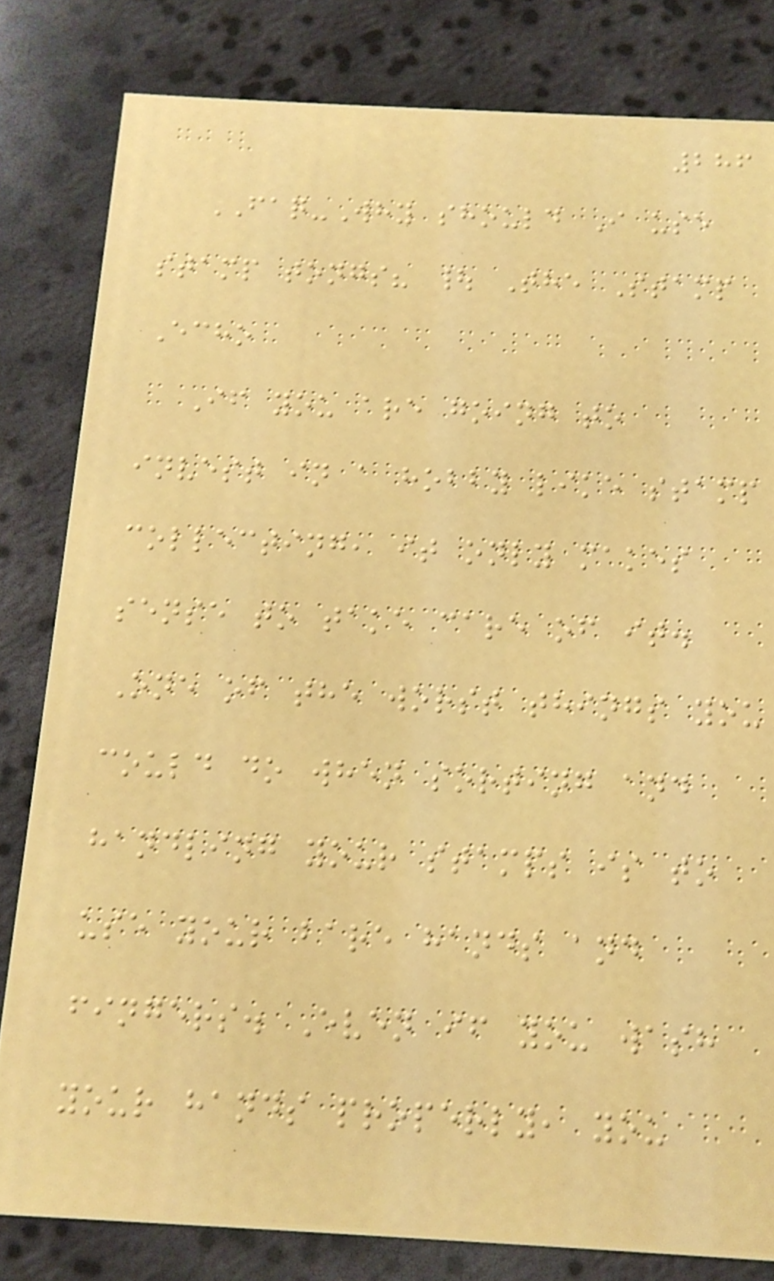286
FAQ-Why should I use
stamp tongs? | The Stamp
Echo
If you are going to
invest in a hobby like stamp
collecting, it only makes
sense to take care of it.
One of the worst things you
could do when sorting and
handling your stamps is to
use your bare hands and
fingers. Even if you wash
your hands properly, you
